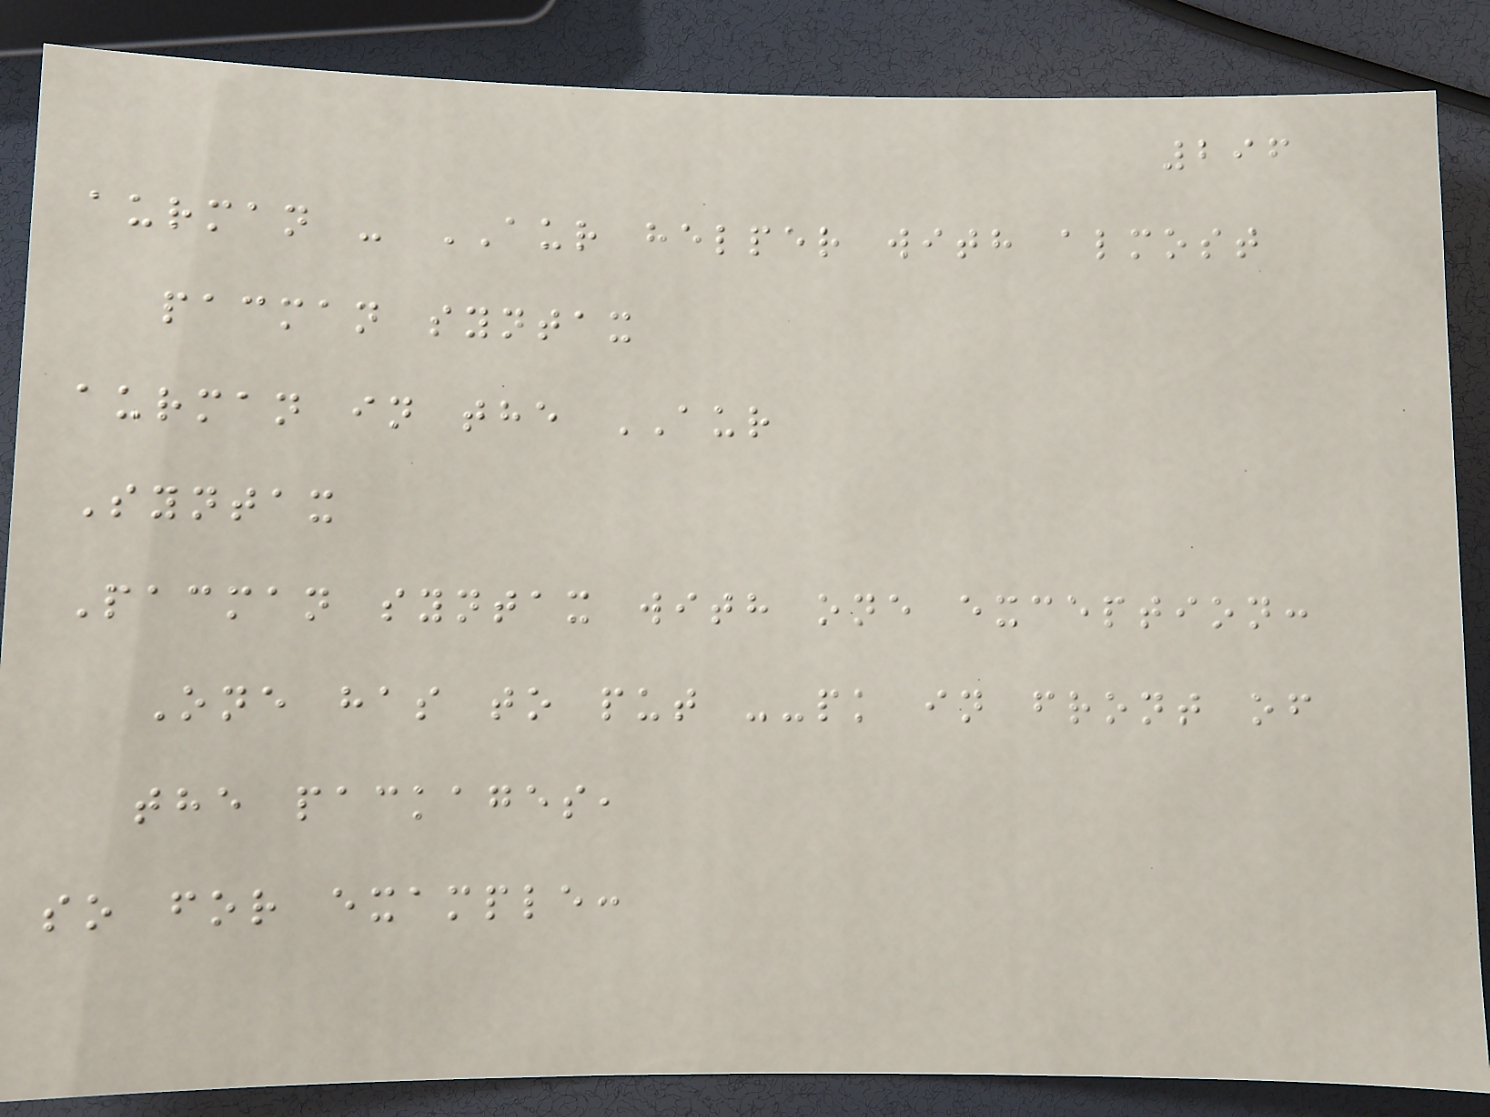296
aurman - AUR helper with almost
pacman syntax
aurman in the AUR
Syntax
Pacman syntax with one exception:
One has to put --pk in front of
the packages,
so for example:
